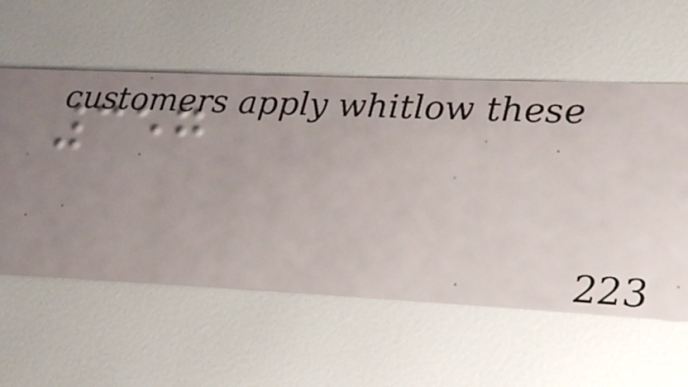357
